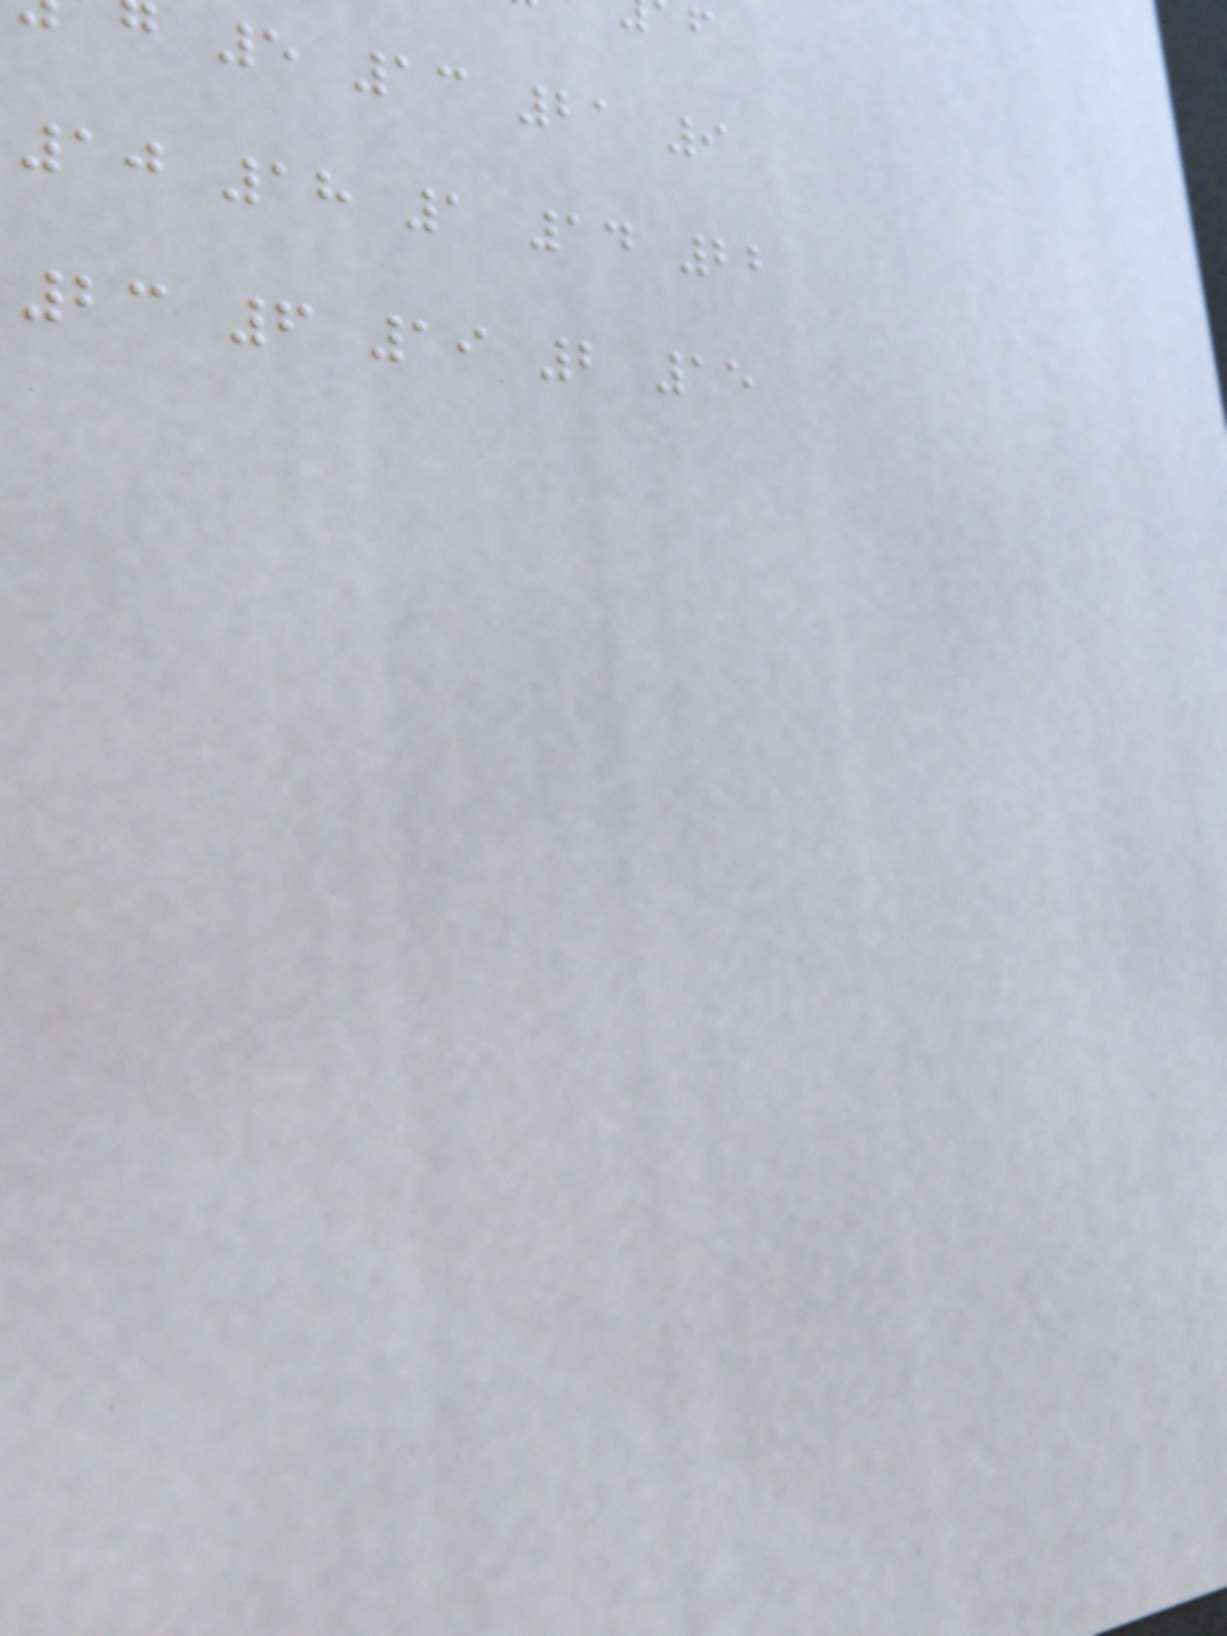5 13 21 9
10 18 1 14 22
23 6 19 2 15
